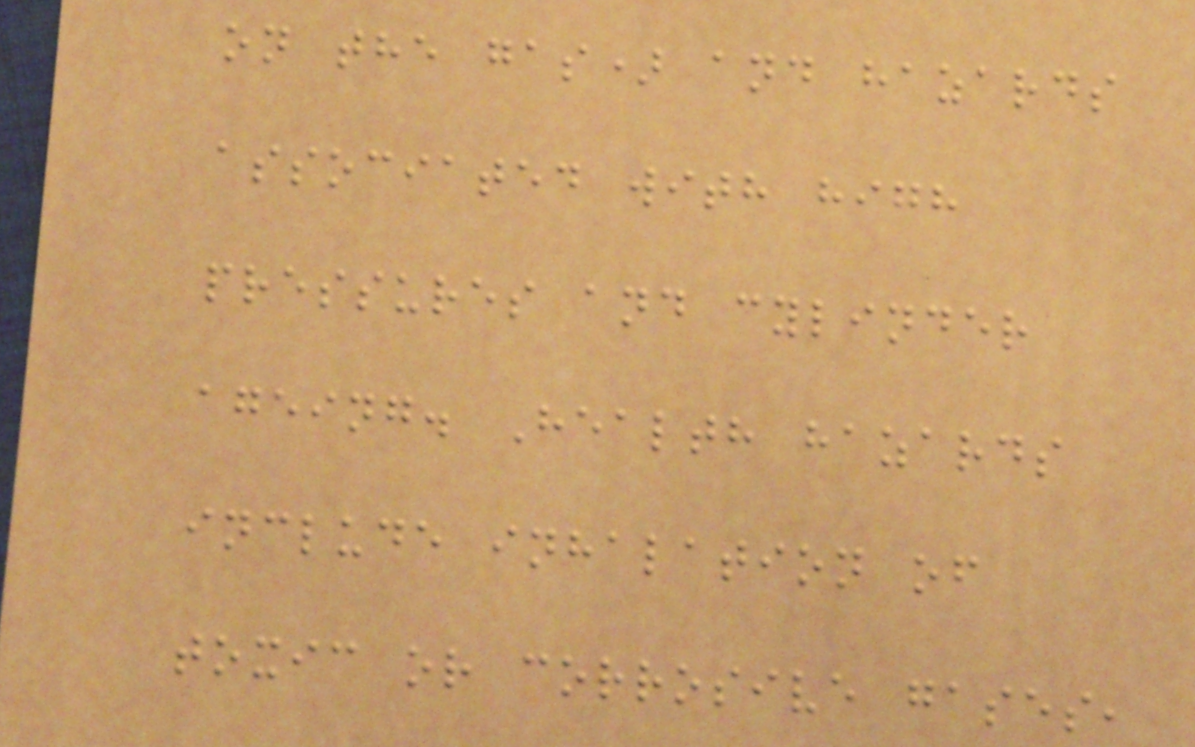on the gas) and hazards
associated with high
pressures and cylinder
ageing. Health hazards
include inhalation of
toxic or corrosive gases,
